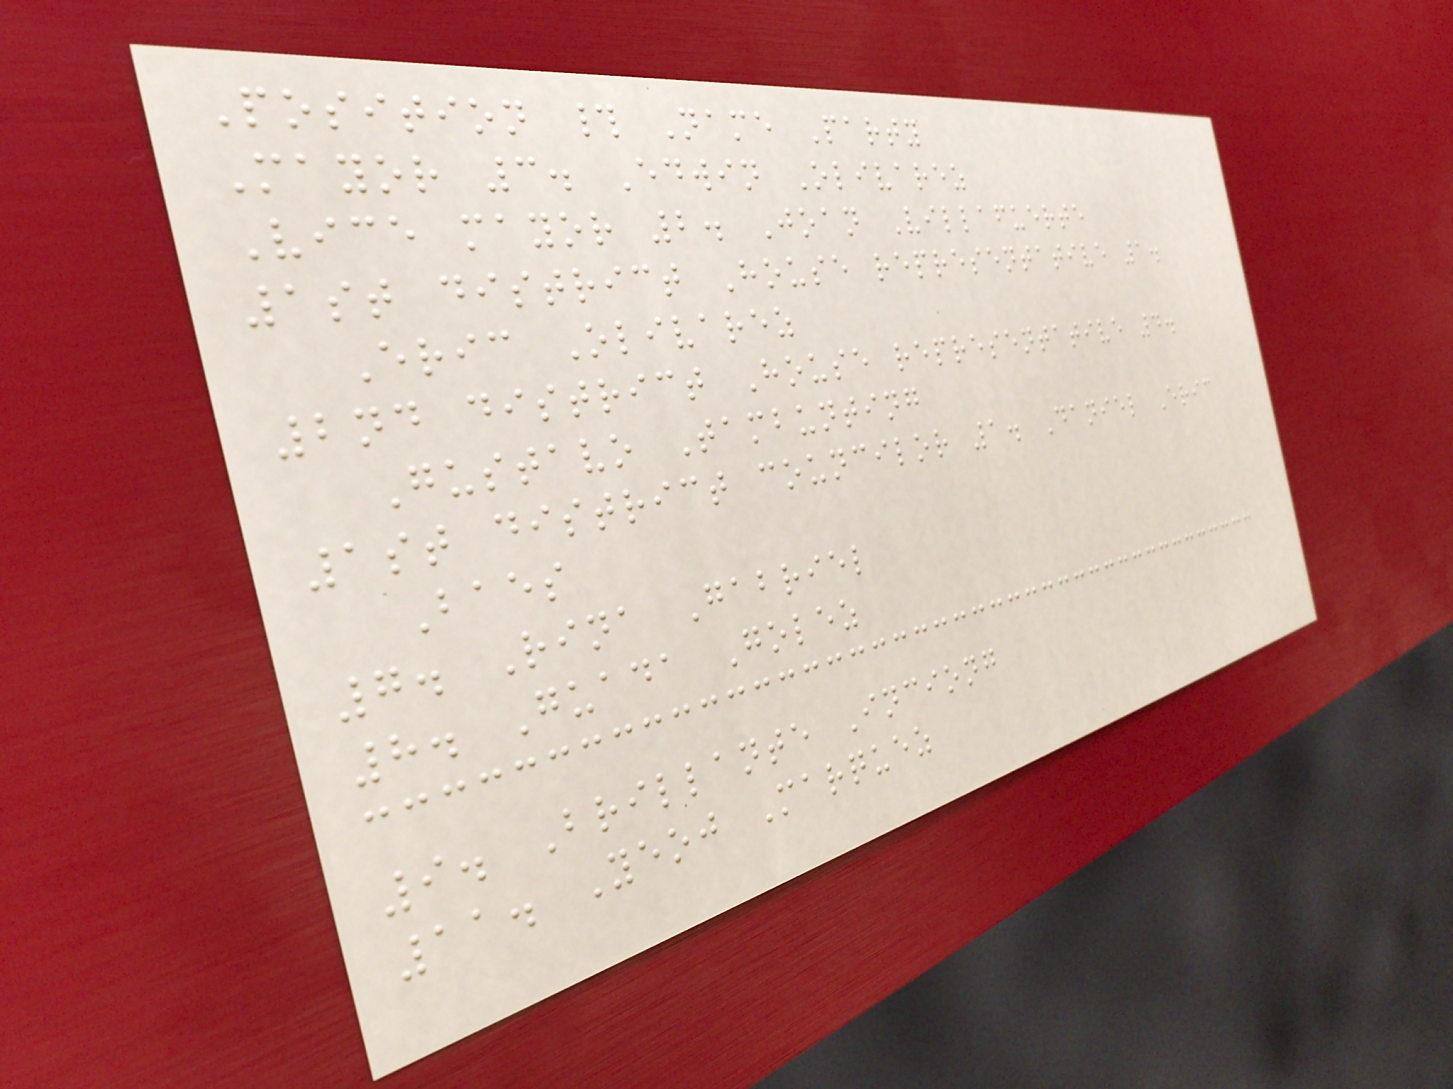Position # Name Party
Mayor 3. Edwin Olivarez
Vice mayor 2. Joan Villafuerte
1st district House representative 1.
Eric Olivarez
2nd district House representative 4.
Gustavo Tambunting
1st district councilor 1. Daniel Eric
Baes
7. Rina Gabriel
8. Guada Golez
9. Brillante Inciong
11. Yeoj Marquez
